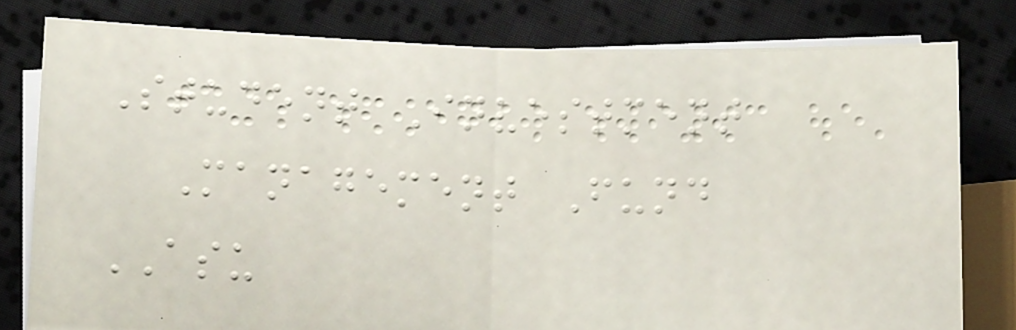Student Investment
Management Fund
ASU
